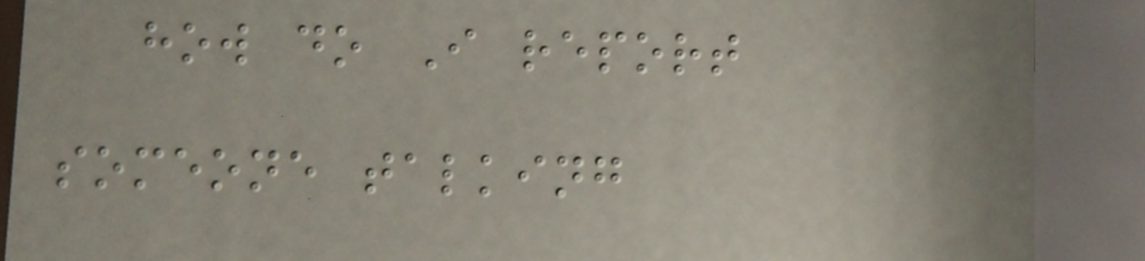how do I report
someone talking
